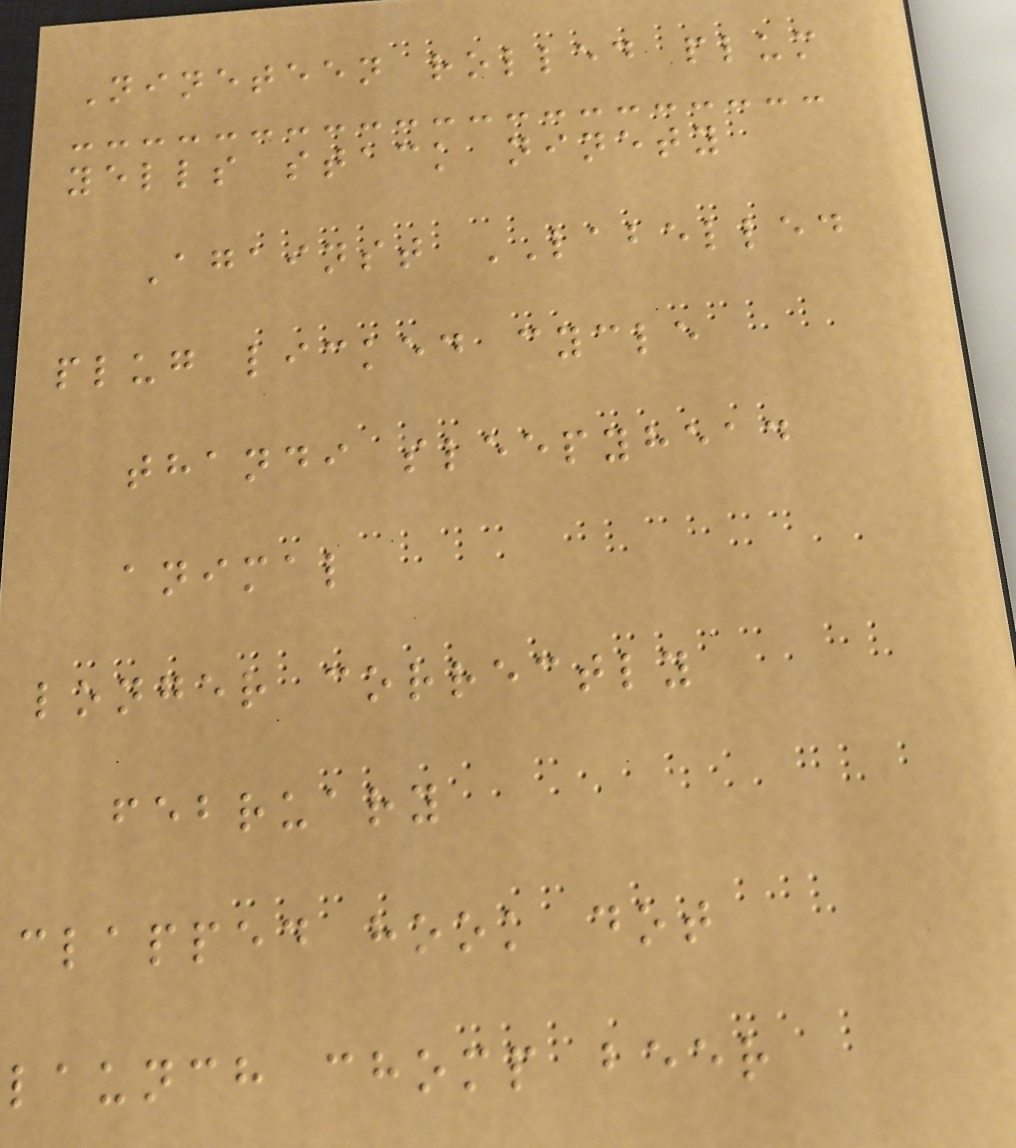Nineteen rolled plum
yells stack ninety
Against LABELLED
plug licked cycle
thandi sleepyhead
animal
longer correctly
february
clapped hook dot
launch chomp beer
